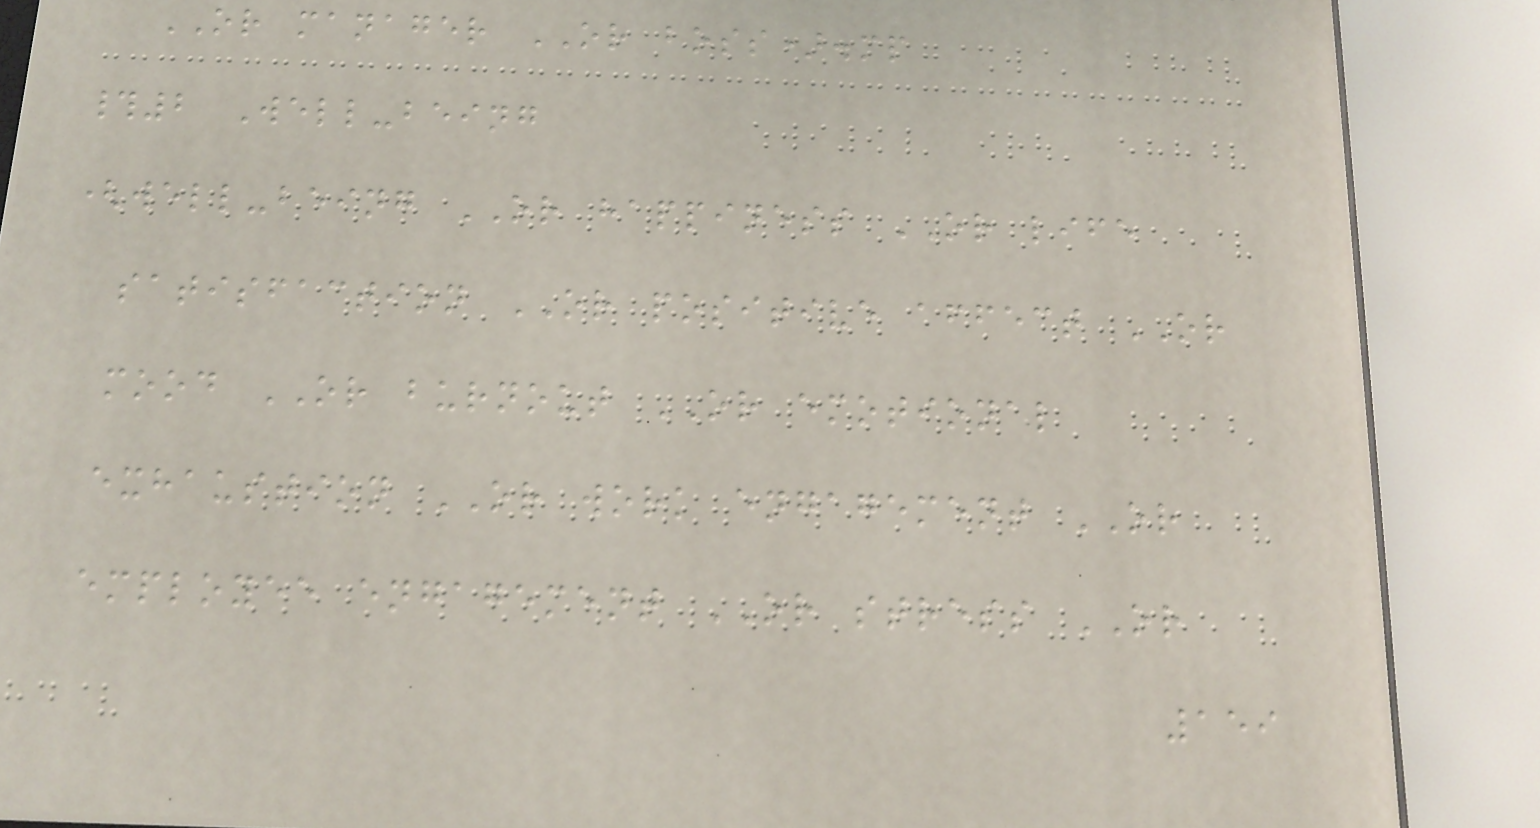OR manager OR boss).mp
#2 Well-being
(well-being OR happiness OR life
satisfaction OR positive affect OR
mood OR burnout OR emotional
exhaustion OR work engagement OR
employee engagement OR stress OR
159
